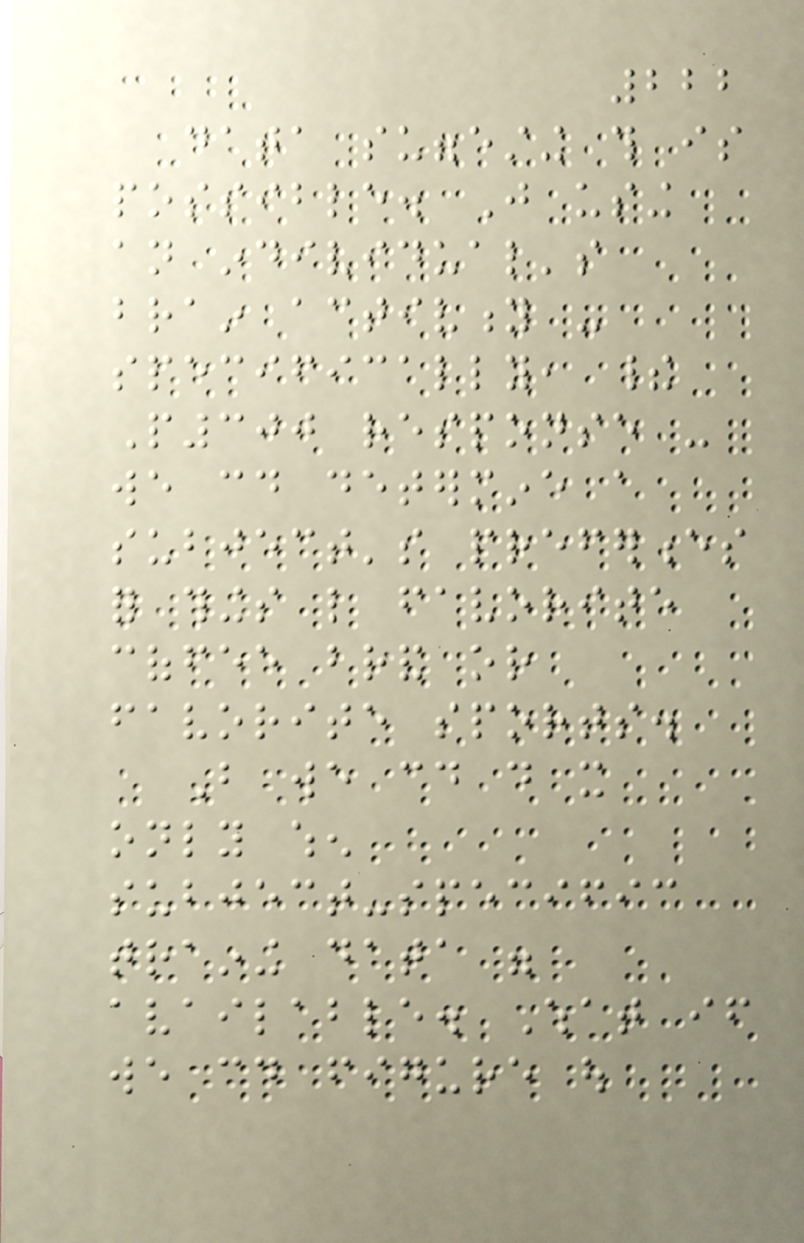222
data suggesting this is
possible. Just using
an individual's
brain activity -
specifically, their
P300 response -
we could determine a
subject's preferences
for things like favorite
coffee brand or
favorite sports.
But we could do it
only when
subject-specific
training data were
available. What if
we could figure out
